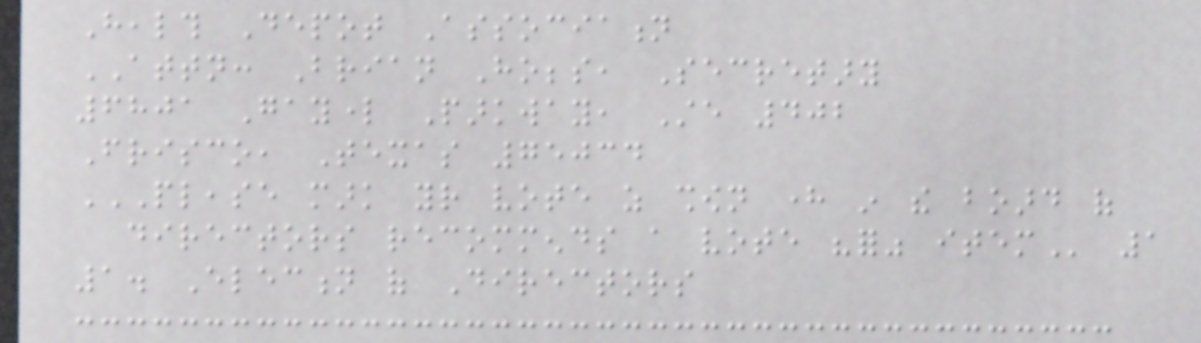Health Depot Association
ATTN: Brian Hobbs, Secretary
6801 Gaylord Parkway, Ste 402
Frisco, Texas 75034
PLEASE MARK YOUR VOTE AS SHOWN HERE IN THE BOARD OF
DIRECTORS RECOMMENDS A VOTE "FOR" ITEM 1
1. Election of Directors
